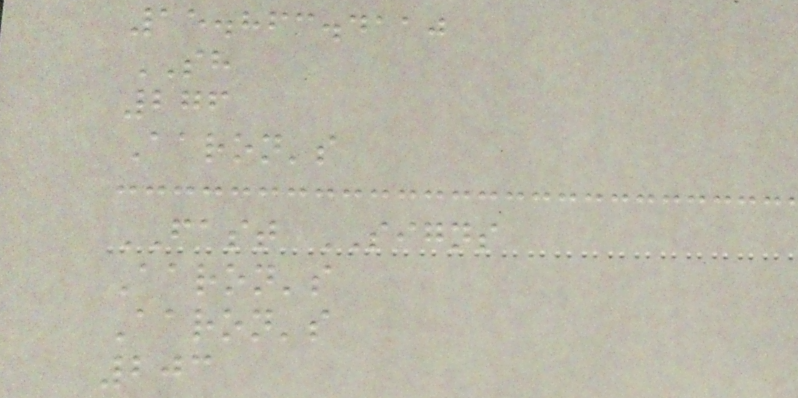15.863.4110
SH
276
Aaron's
FAST SIGNS
Aaron's
Aaron's
203
